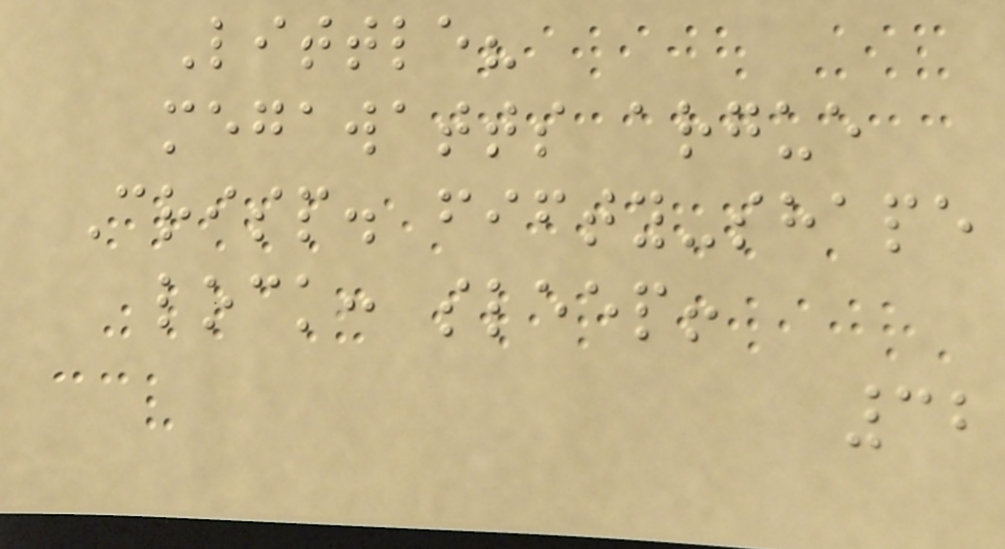Little?
megawatts argue
Crisp. fifty-shape
lock: sleep!
32
